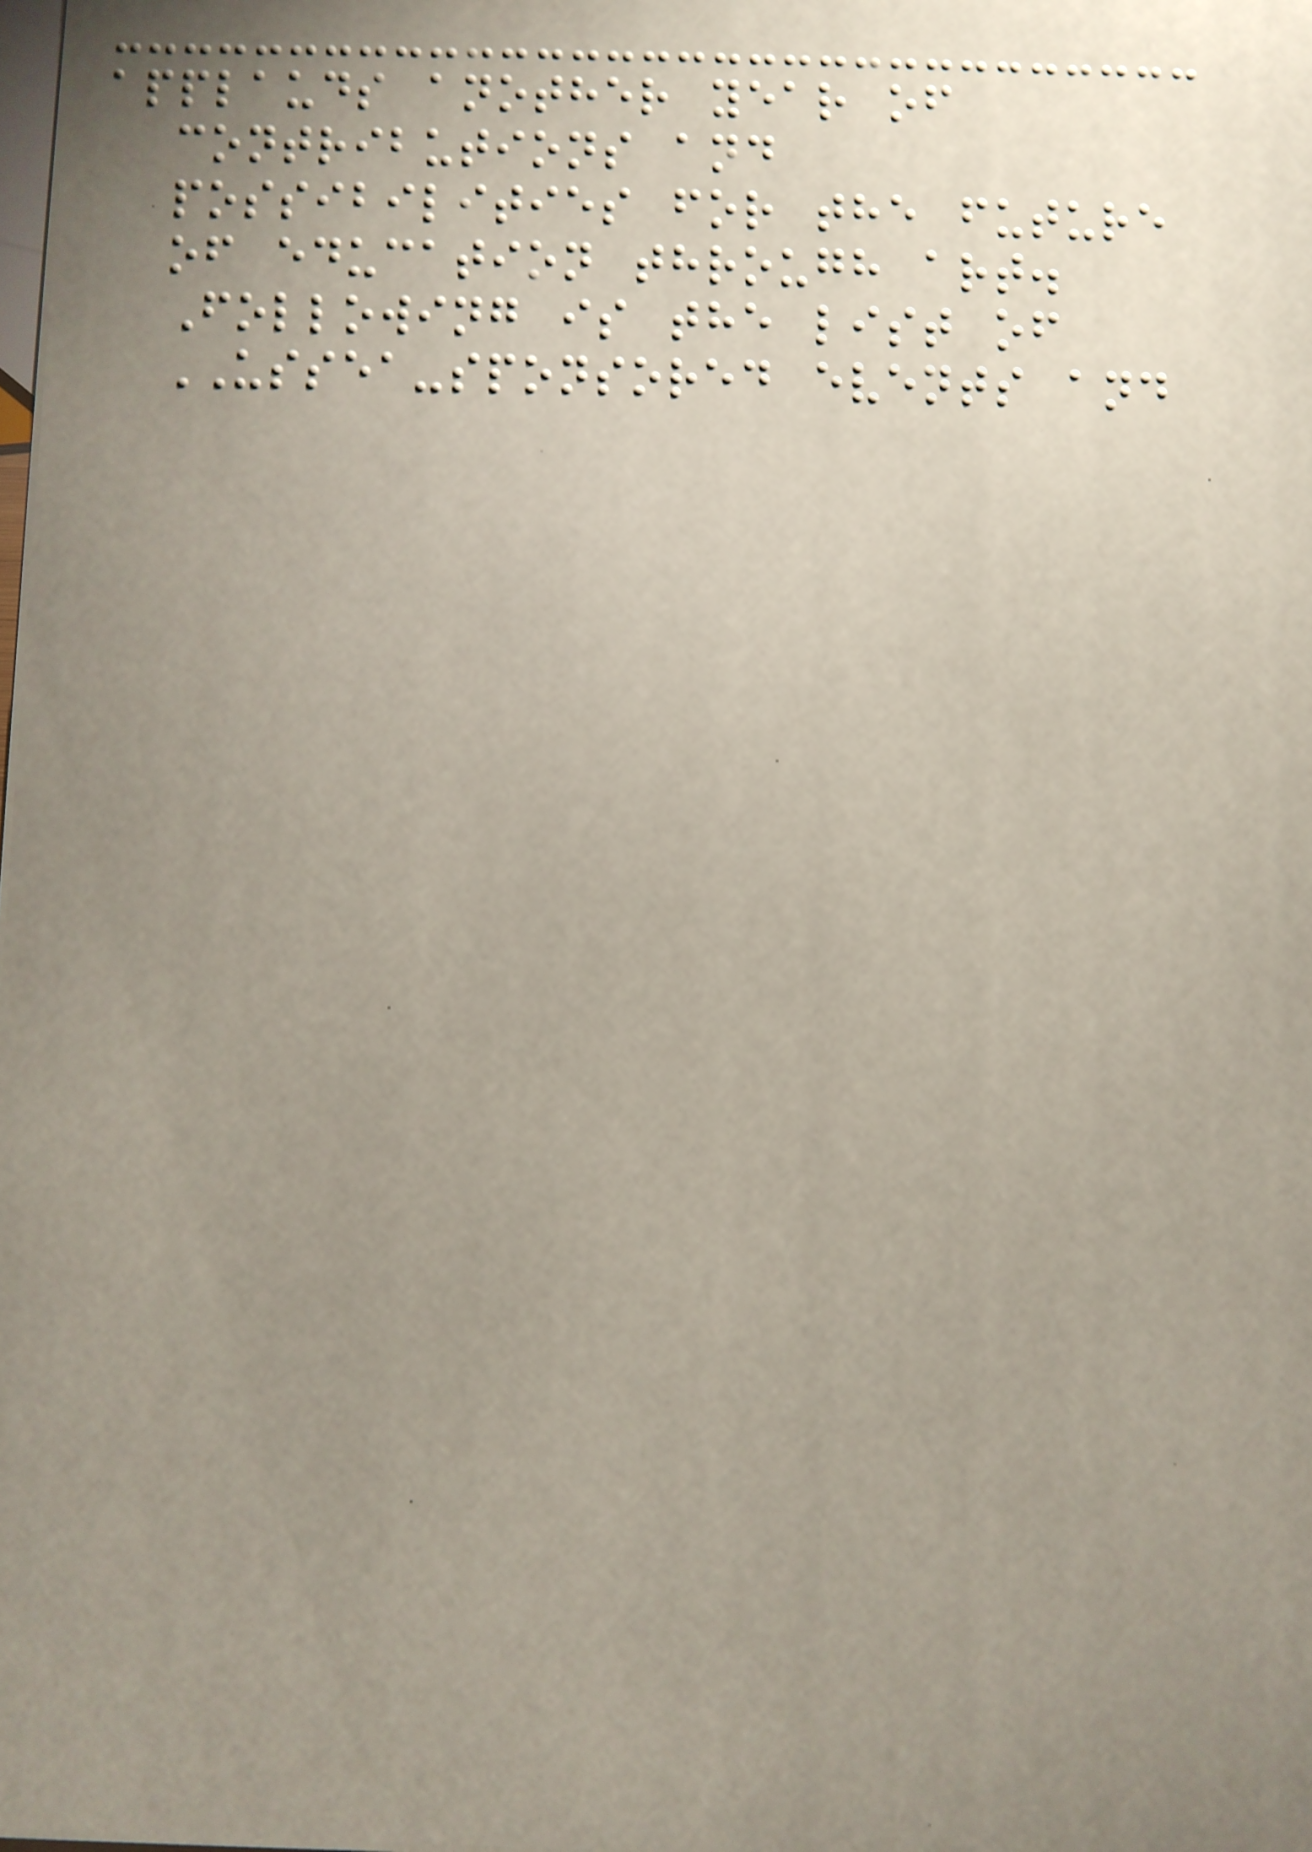applauds another year of
contributions and
possibilities for the future
of education through art.
Following is the list of
USSEA-sponsored events and
